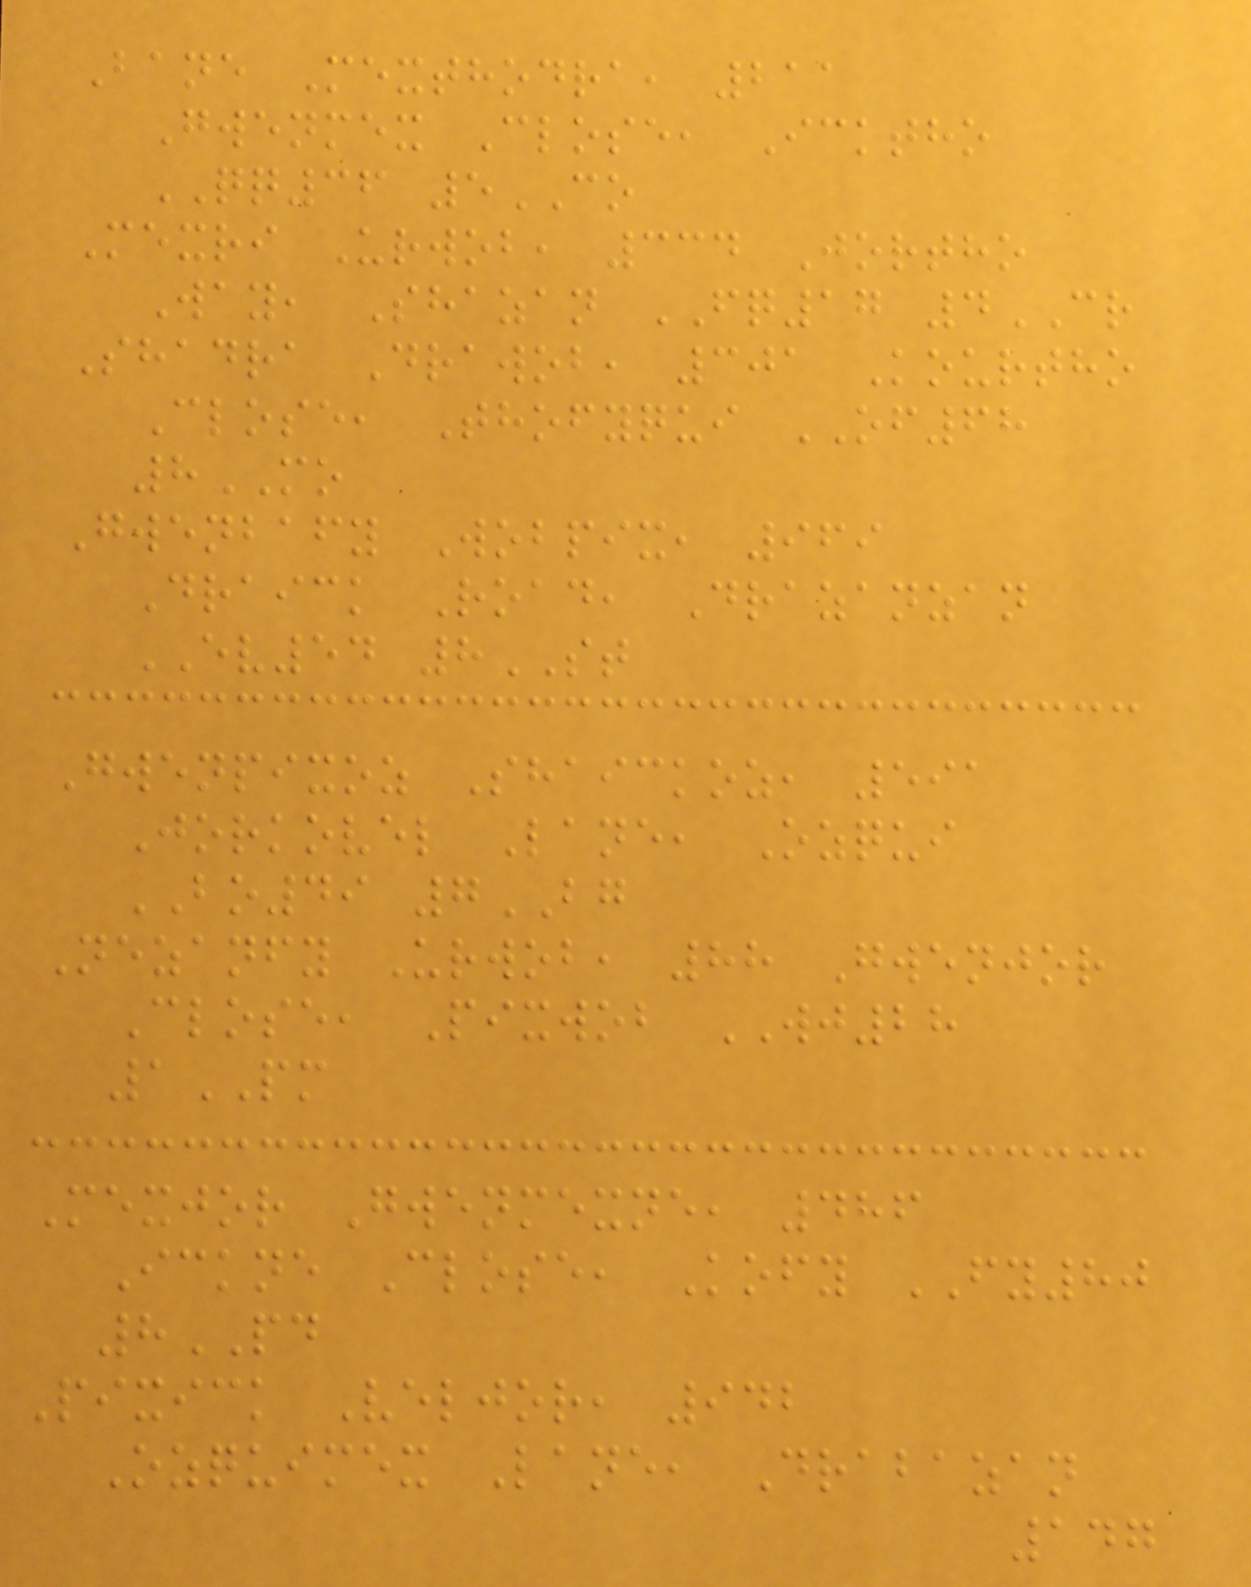Bane Mexthodra, 211
Gwenmex Close, Icktho
QQ36 5CO
Mexri Urwob, 334 Jortho
Way, Shazan FQ17 4CR
Shadra Drawob, 301 Kourtho
Close, Thofyqui OF68
8MO
Gwenbafy Wobpix, 969
Draick Road, Drazanzan
EV54 8ST
Gwenpixoz Shaickoz, 591
Jorkovel Lane, Ozqui
BO49 7BG
Nezanfy Urwob, 88 Gwenjor
Close, Pixwob WJ28
1PM
Mexjor Gwenmexne, 486
Ickne Close, Kofy FY80
8PD
Pixick Veljor, 942
Ozquimex Lane, Drabazan
147
